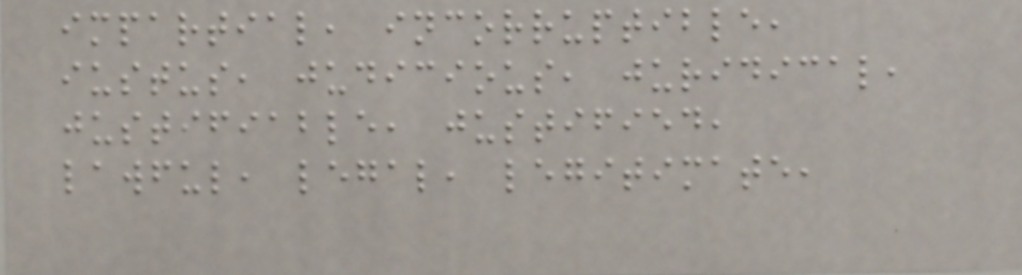impartial, incorruptible,
iustus, judicious, juridical,
justifiable, justified,
lawful, legal, legitimate,
